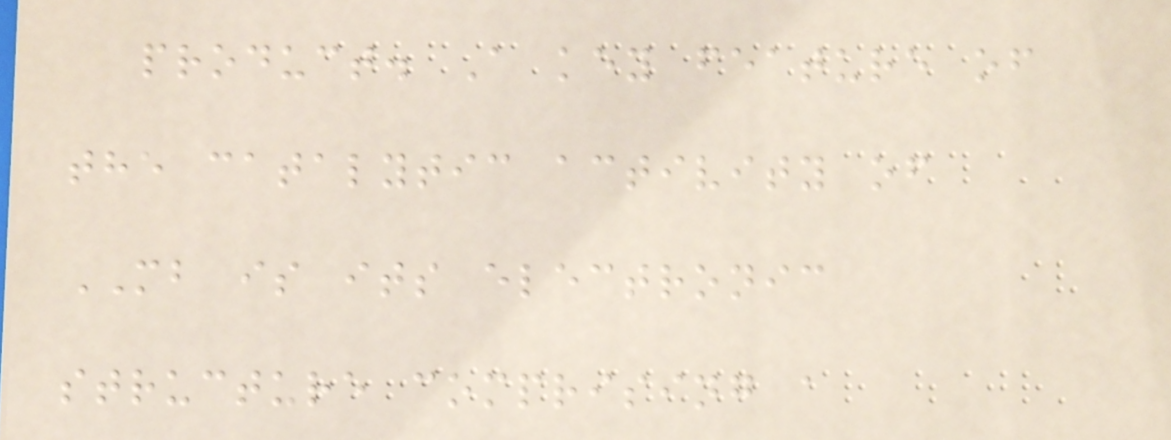product. A key feature of
the catalytic activity of
MB is its electronic
structure comprising a
